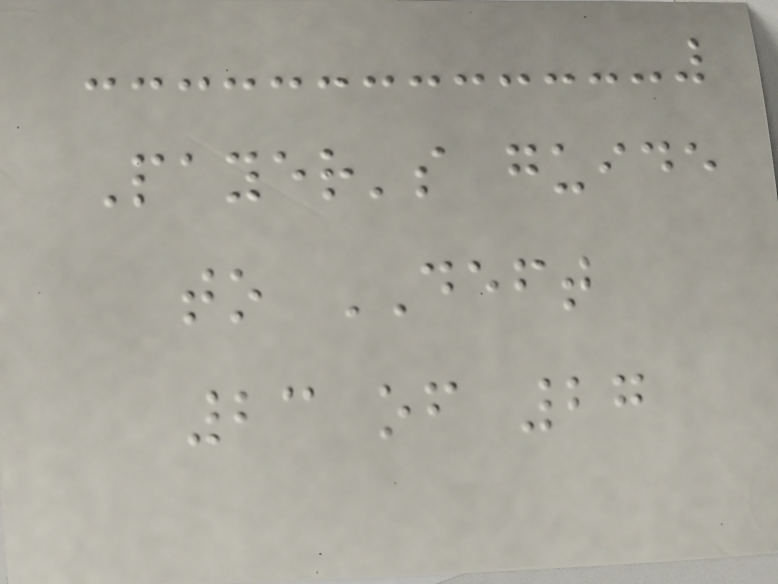Payer's guide
to DEFT
23 of 27
